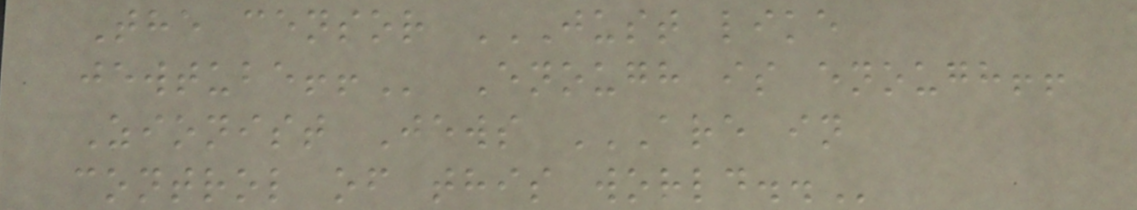The censor JUST LIKE
JEWTUBE!! Enough is enough!!
Zionist Jews ARE IN
CONTROL OF THIS WORLD..
